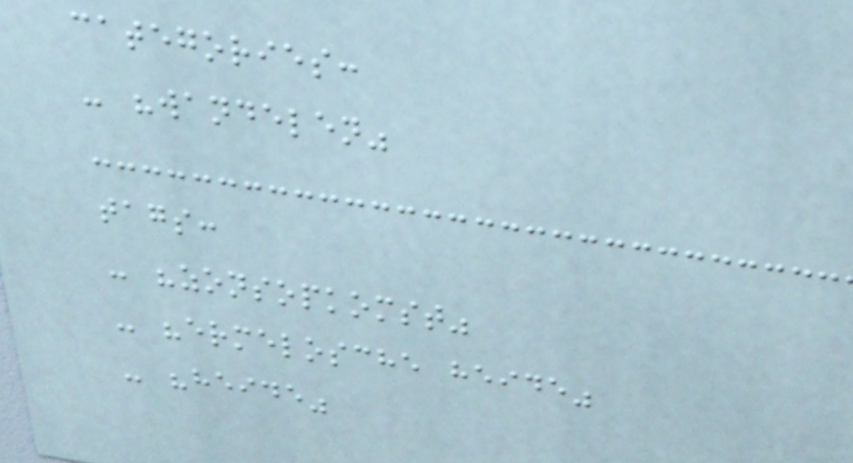categories:
- "wandelen"
tags:
- "zonsopkomst"
- "ermelosche heide"
- "heide"
